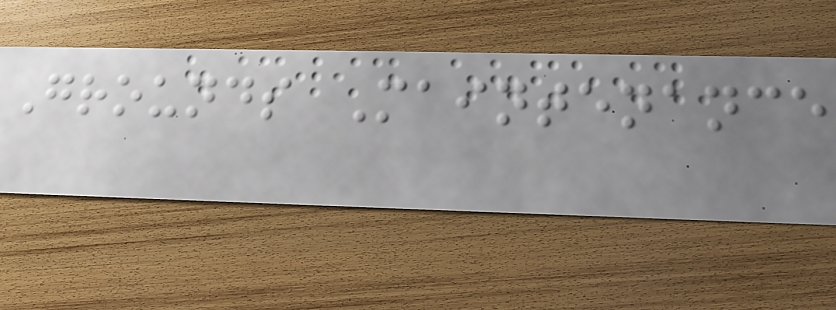Grounds Maintenance
